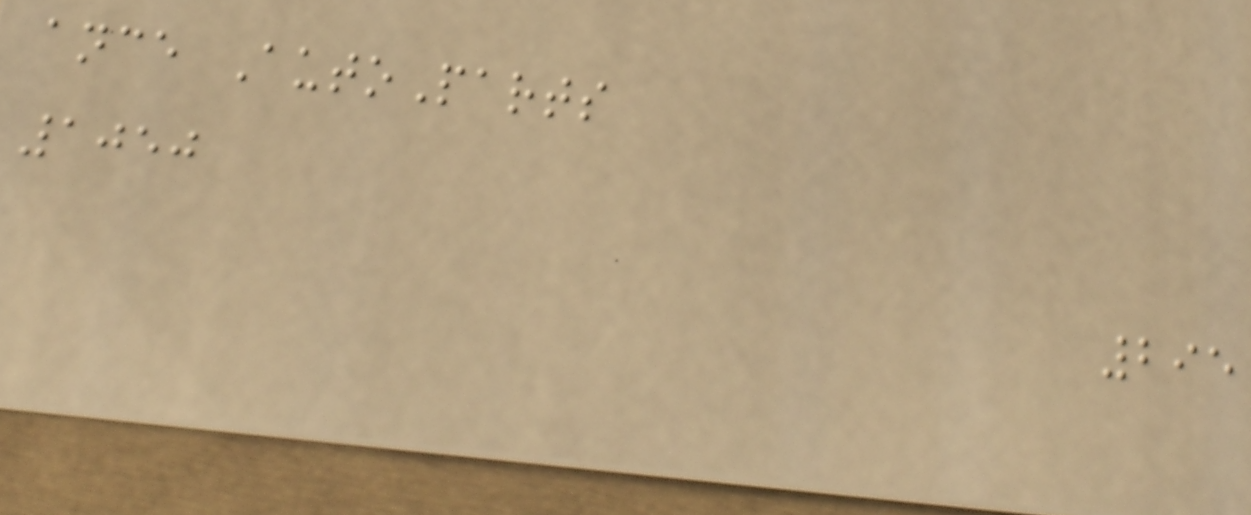ance AutoParts
1050
295
